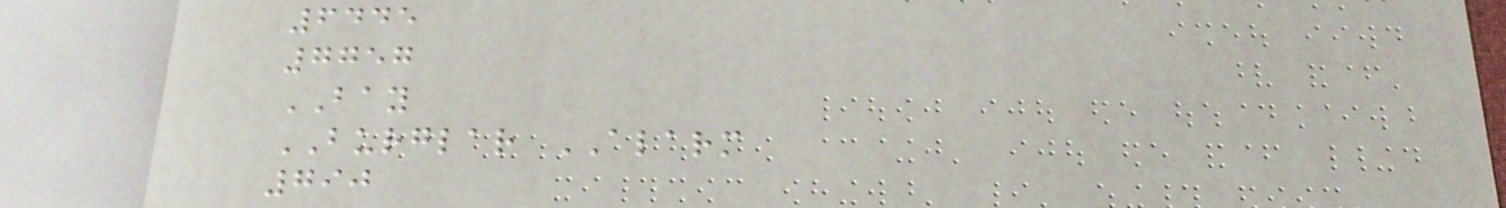6445
7757
BAY
BURGLAR ALARM
790
